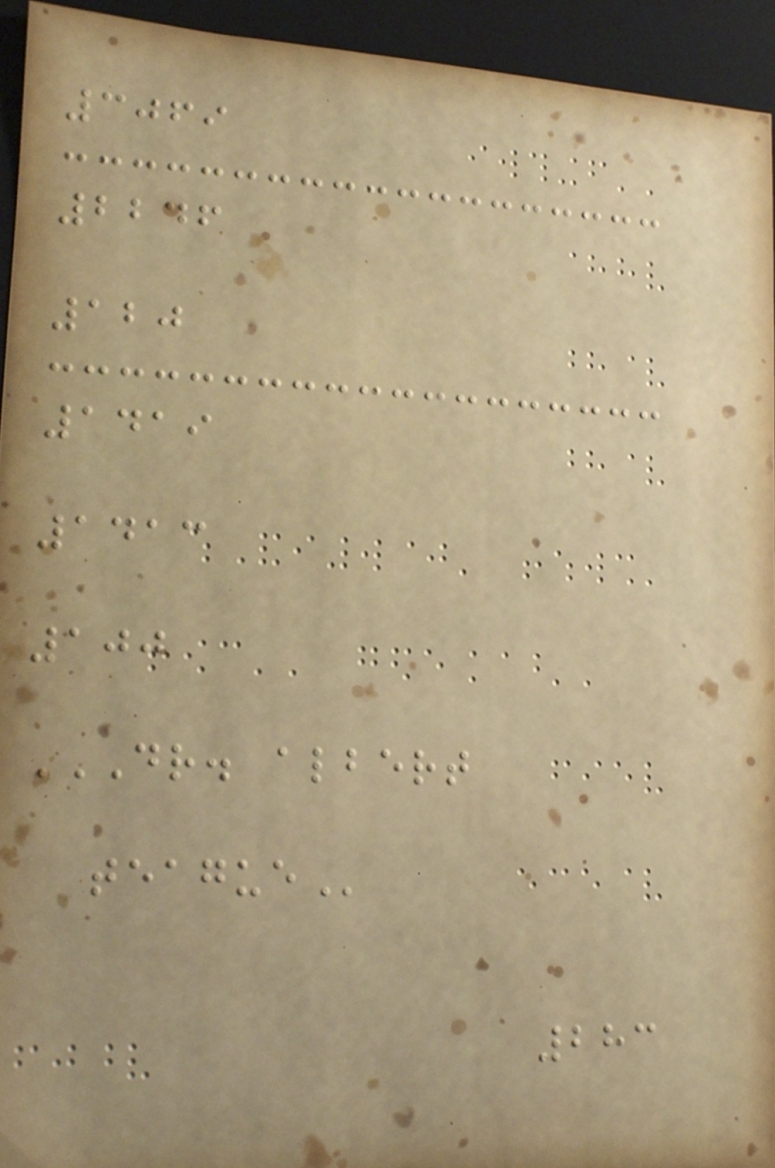3069
2246
120
1419
1413
100
DR. ALBERT
TEAGUE
283
